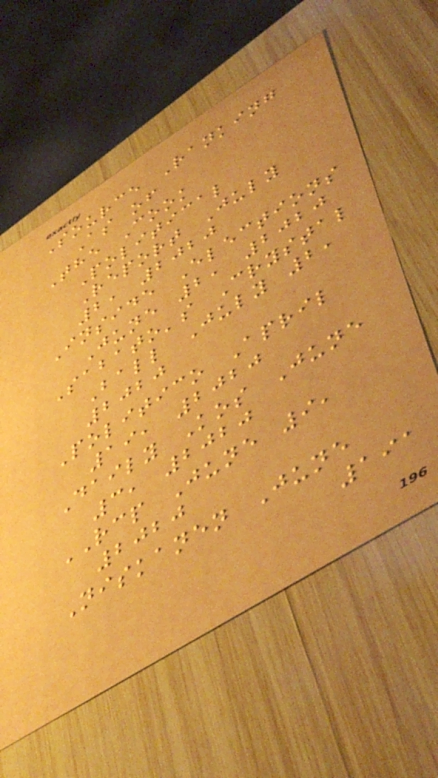Source Ranking
As of
The Cook
Political
Report July
2, 2020
Inside Elections
June 2, 2020
Sabato's Crystal
Ball July 2,
2020
Politico April
19, 2020
Daily Kos June
3, 2020
RCP June 9,
2020
Niskanen June
191
